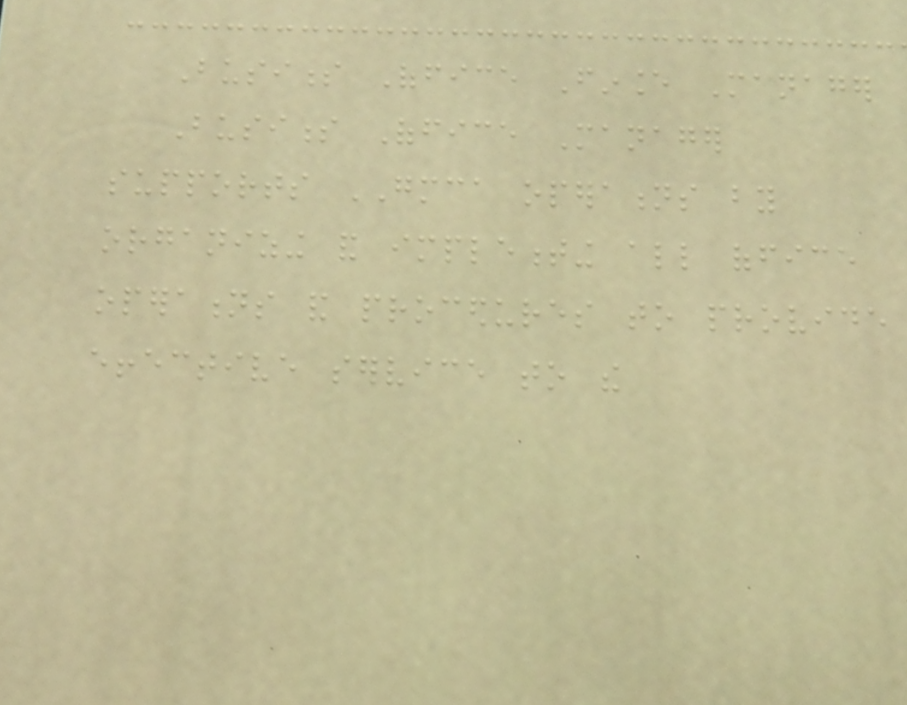Business Office Finance Manager
Business Office Manager
supports GMCA operations by
organizing and implementing all office
operations and procedures to provide
effective service to the
